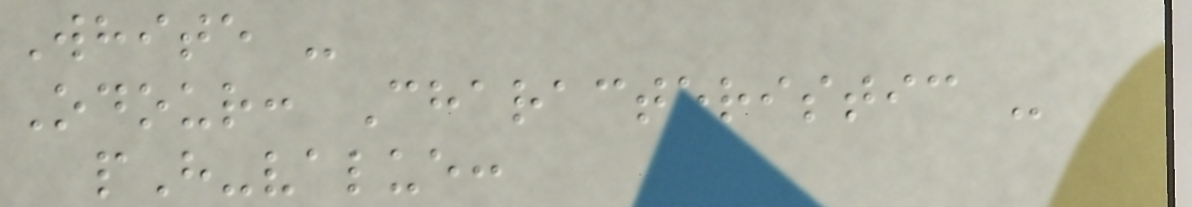White -
Odour: Characteristic -
pH-value:
